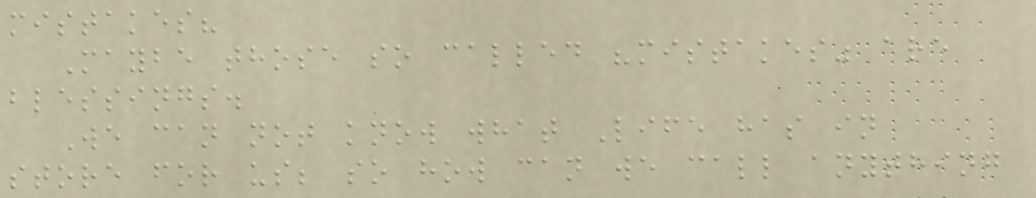mistakes?
Maybe those so called "mistakes" are
blessings.
We can not know what Life has in
store for us; so how can we call anything
